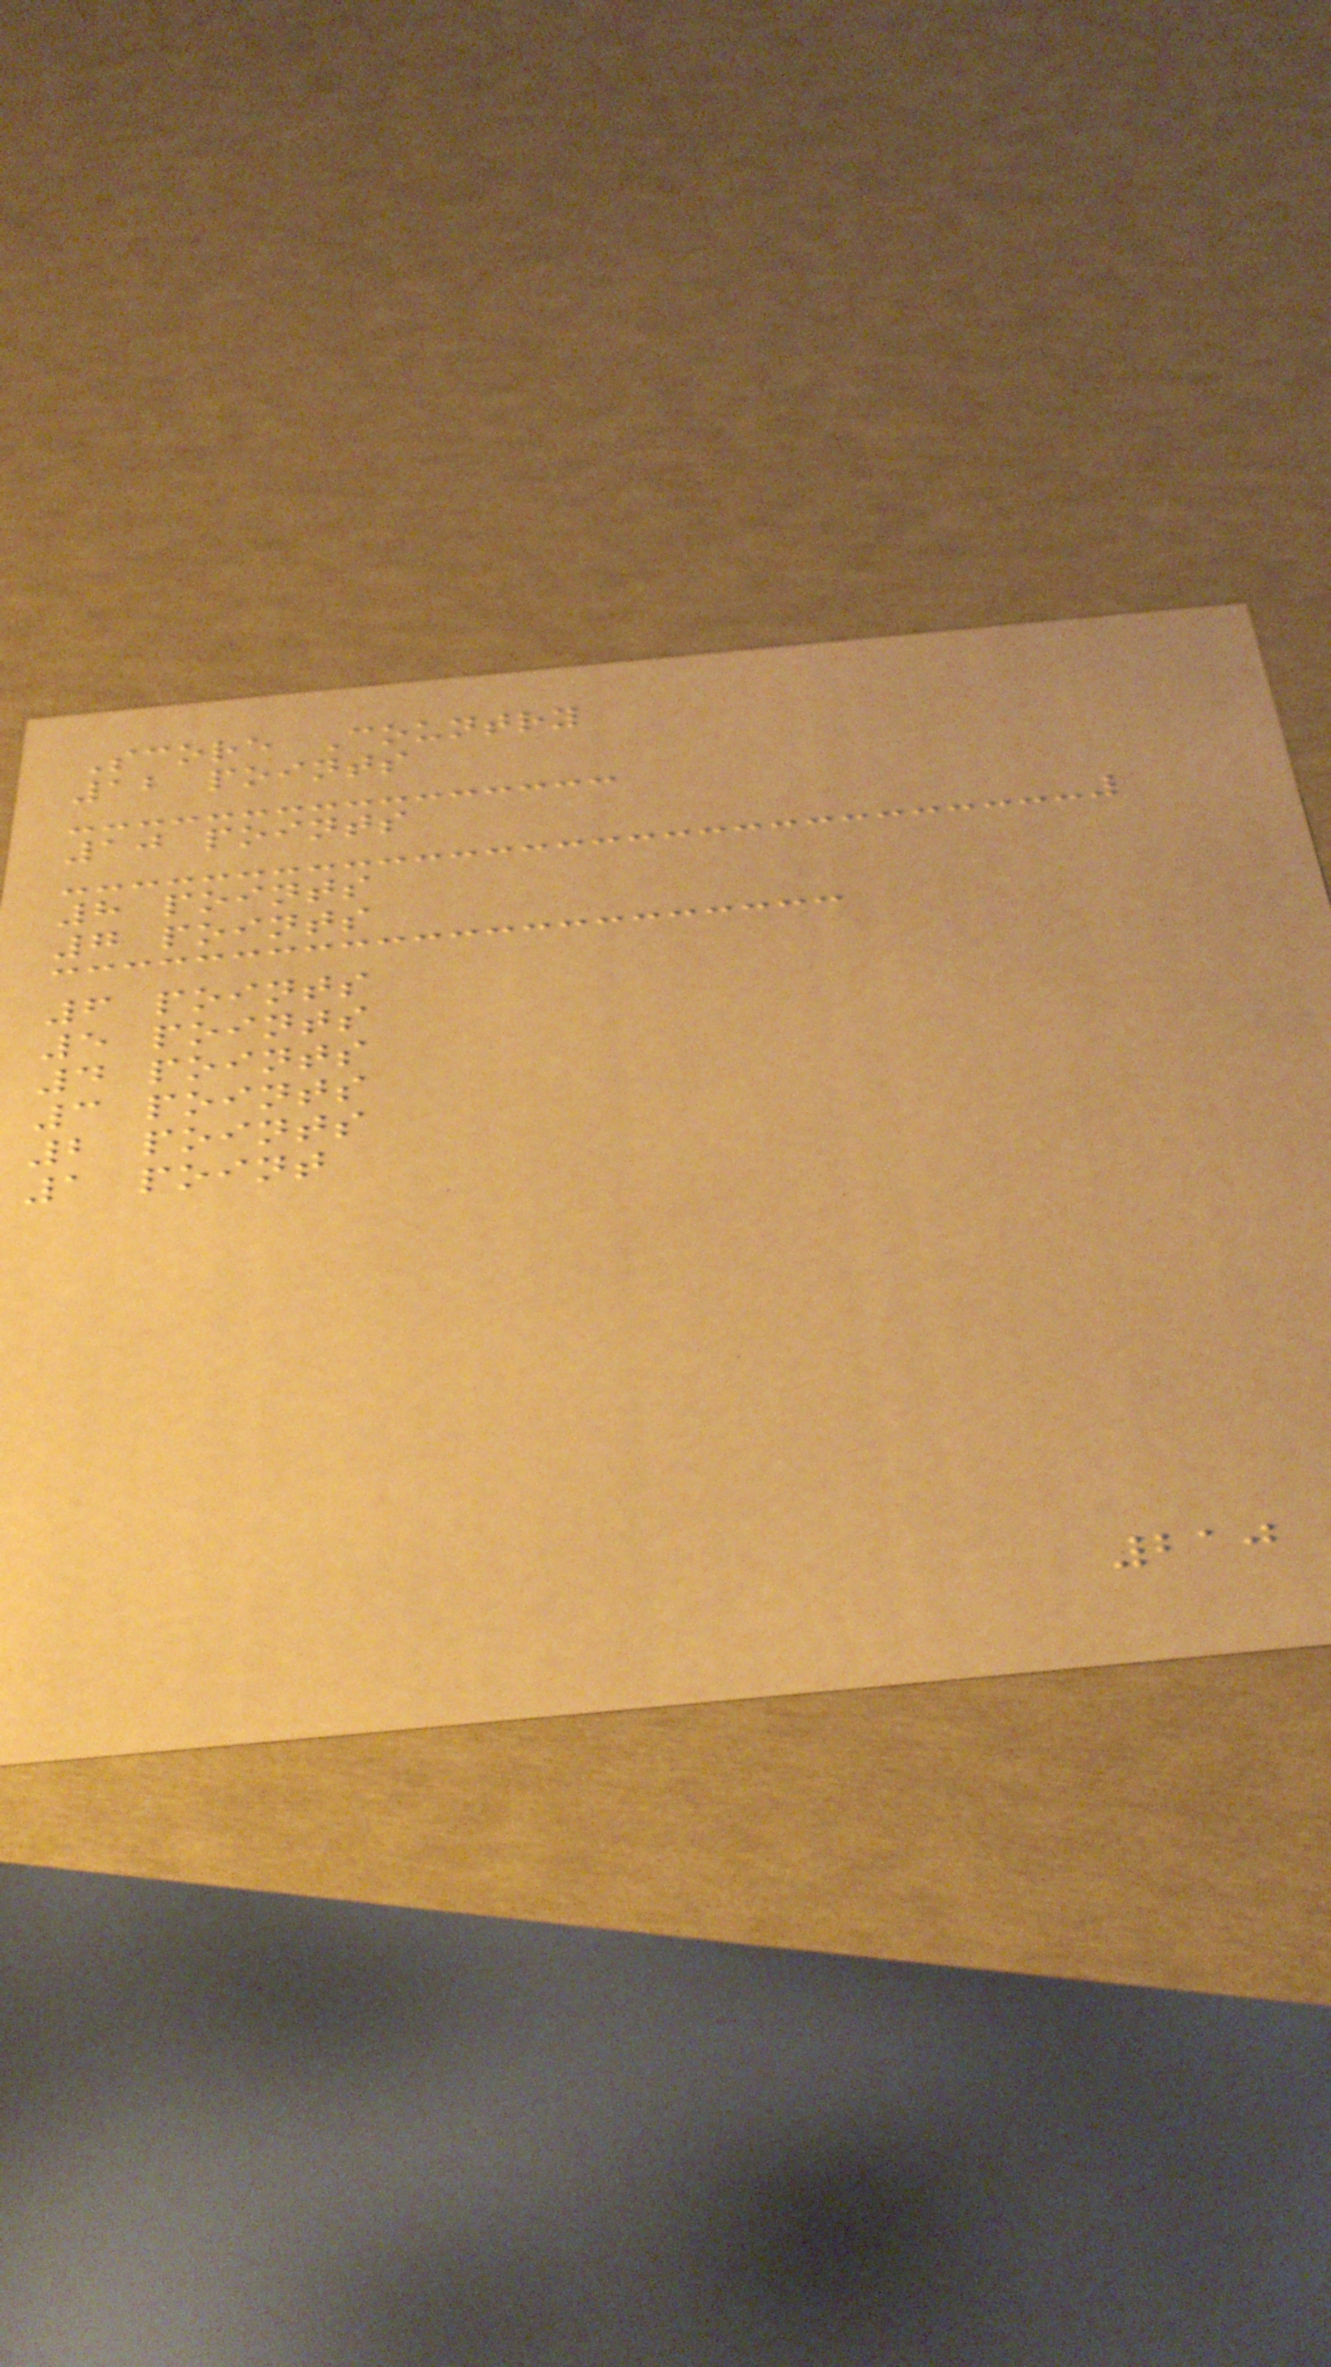Score Country
12 points
10 points
8 points
7 points
6 points
5 points
4 points
3 points
2 points
1 point
210
